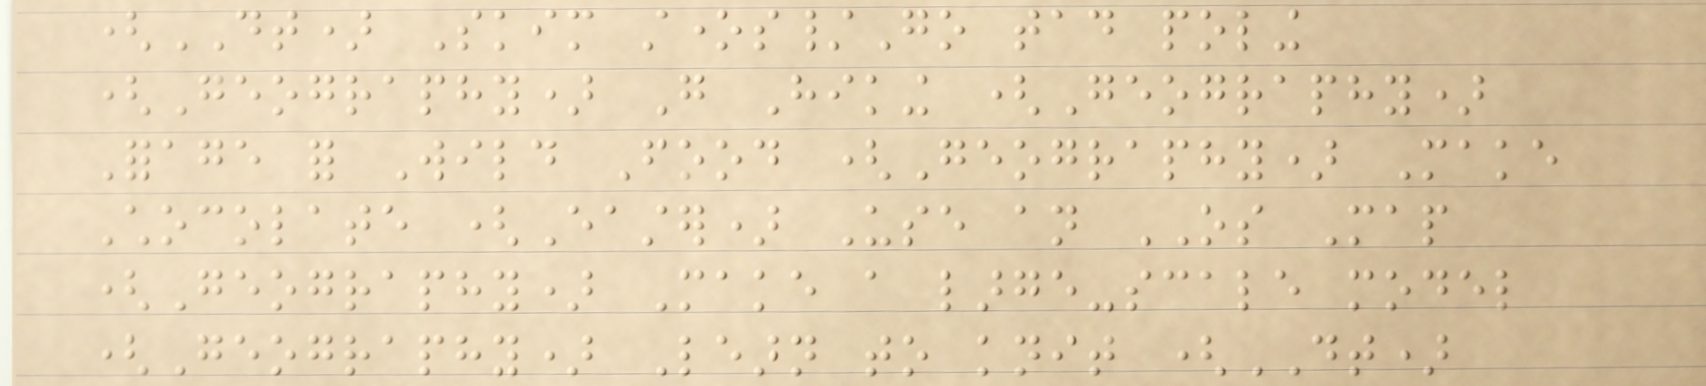(DT) Skim stones/Go tad poling
(Geography) Go Hiking (Geography)
Forage for Wild Food (Geography) Make
Chocolate (Easter) Use an OS Map
(Geography) Make a large-scale model
(Geography) Learn to knit (DT)
